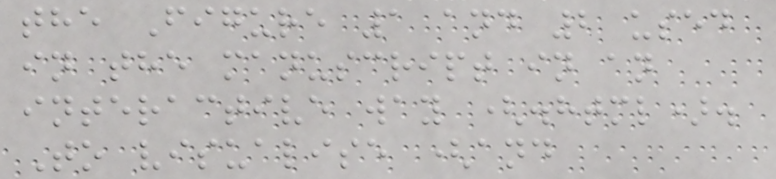the Figure 1 and 2 used
in the manuscript in an
interactive way (.html).
To visualise (and
